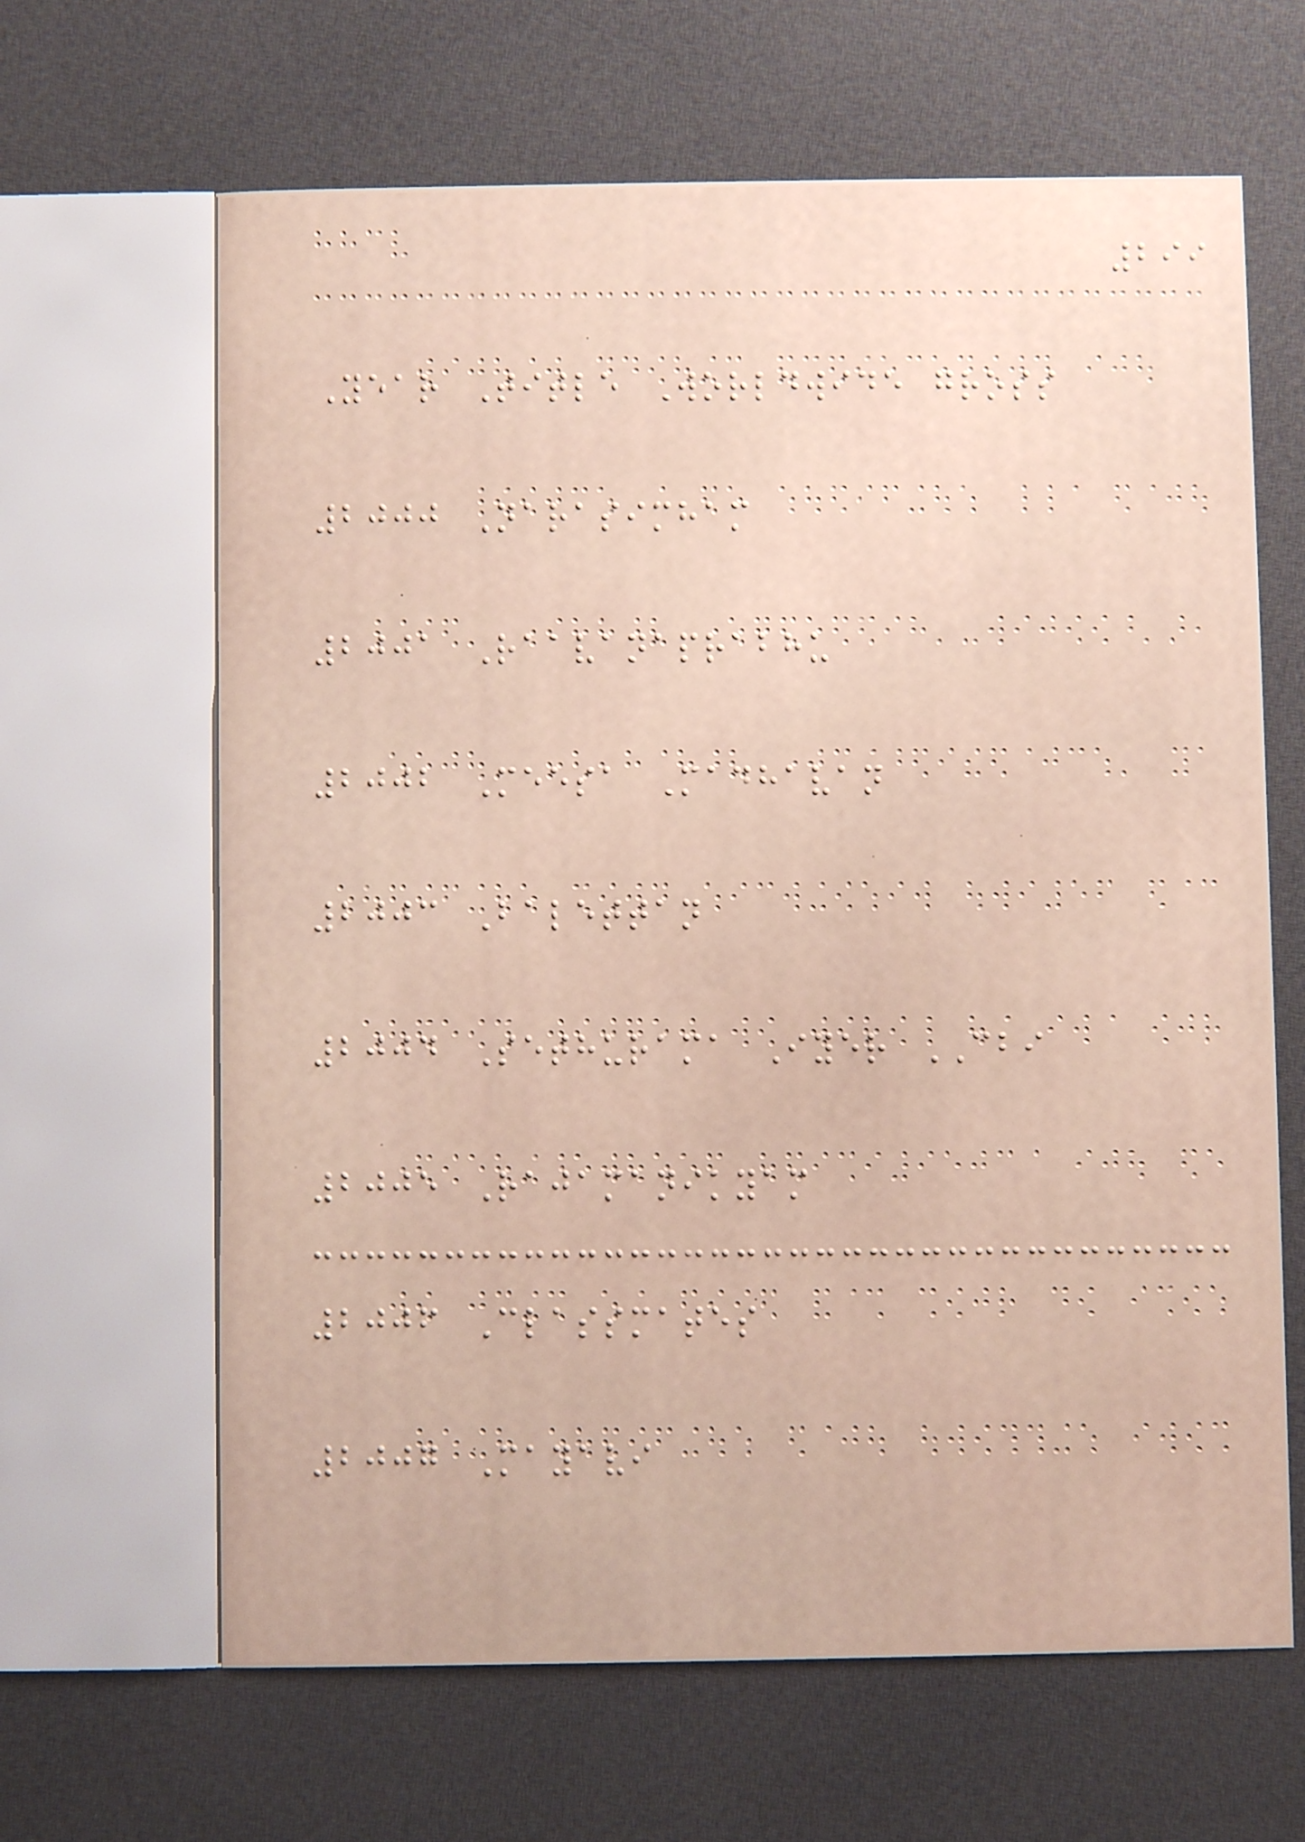299
Year Title Worldwide gross
2000 Narasimham
2001 Raavanaprabhu
2002 Meesa Madhavan
2003 Balettan
2004 Sethurama Iyer CBI
2005 Rajamanikyam
2006 Classmates
2007 Mayavi
